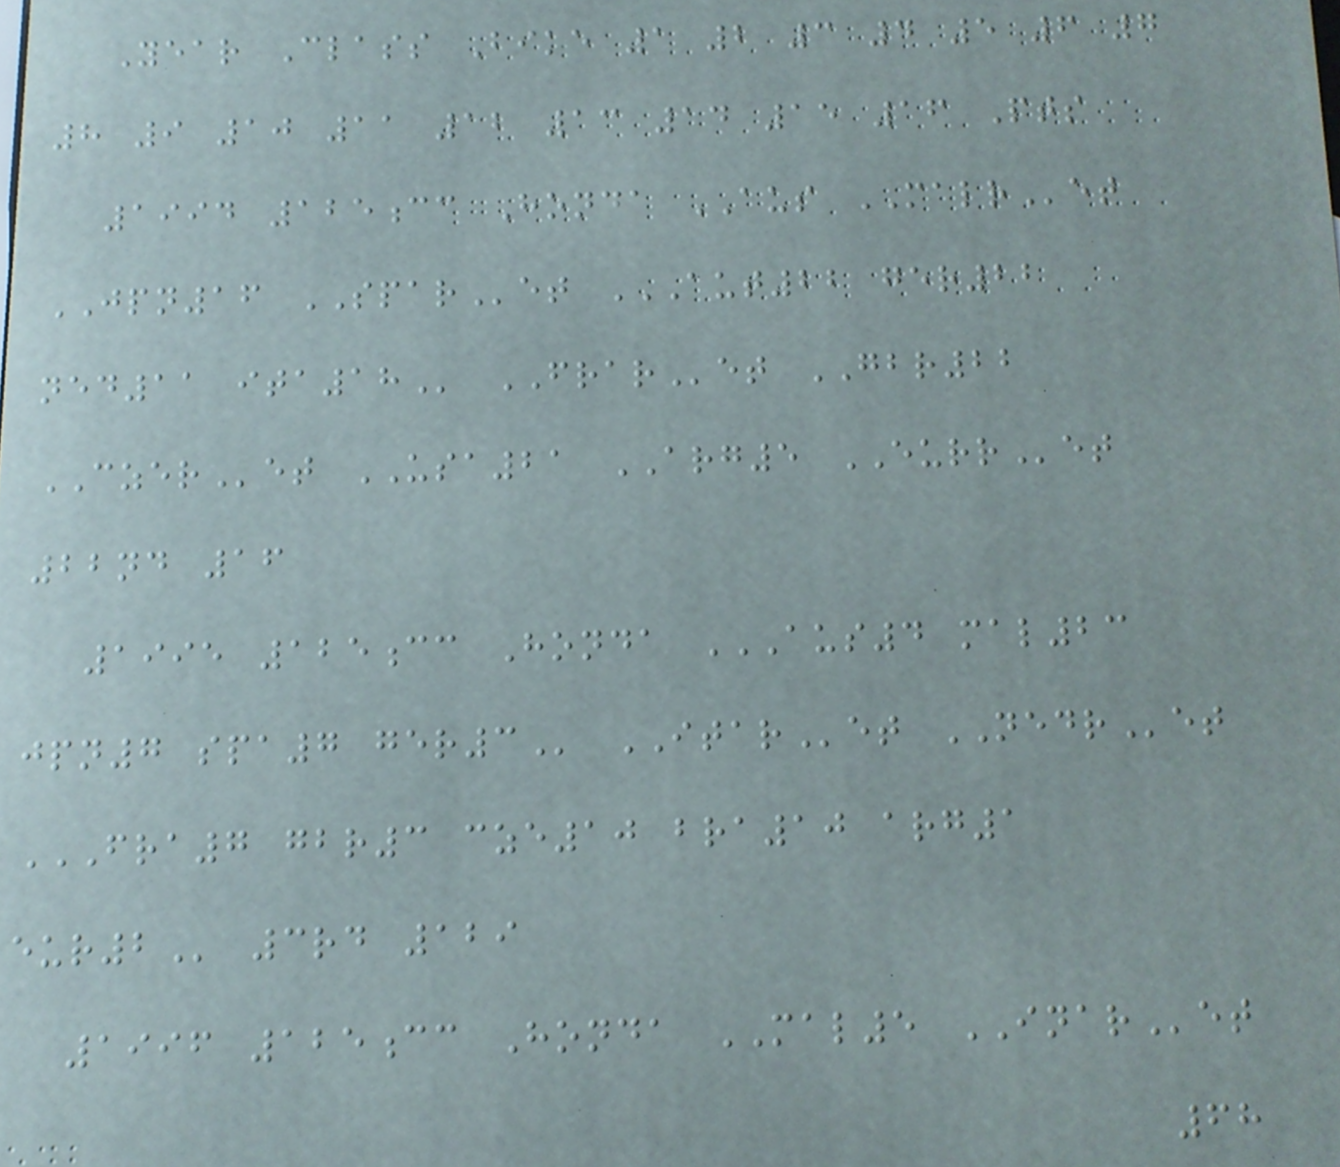Year Class Bike 1 2 3 4 5 6 7
8 9 10 11 12 13 14 15 16 Pts
1994 125cc Honda AUS MALRet
JPN16 SPARet AUT22 GER22
NED11 ITA18 FRARet GBR22
CZERet USA21 ARG5 EURRet
22nd 16
1995 125cc Honda AUS4 MAL23
JPN7 SPA7 GER3 ITARet NEDRet
FRA7 GBR3 CZE10 BRA10 ARG1
EUR2 3rd 129
1996 125cc Honda MAL5 INARet
68
